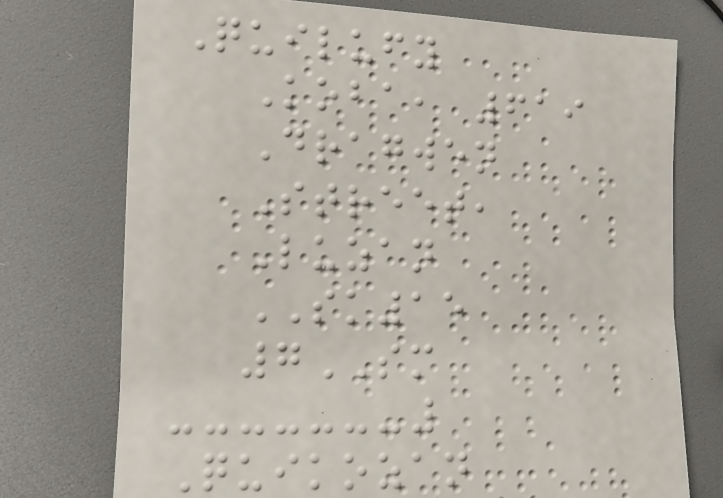Quilufy
Koba, 619
Dragwen
Street,
Luzan
SK15
7SM
Quikozan
